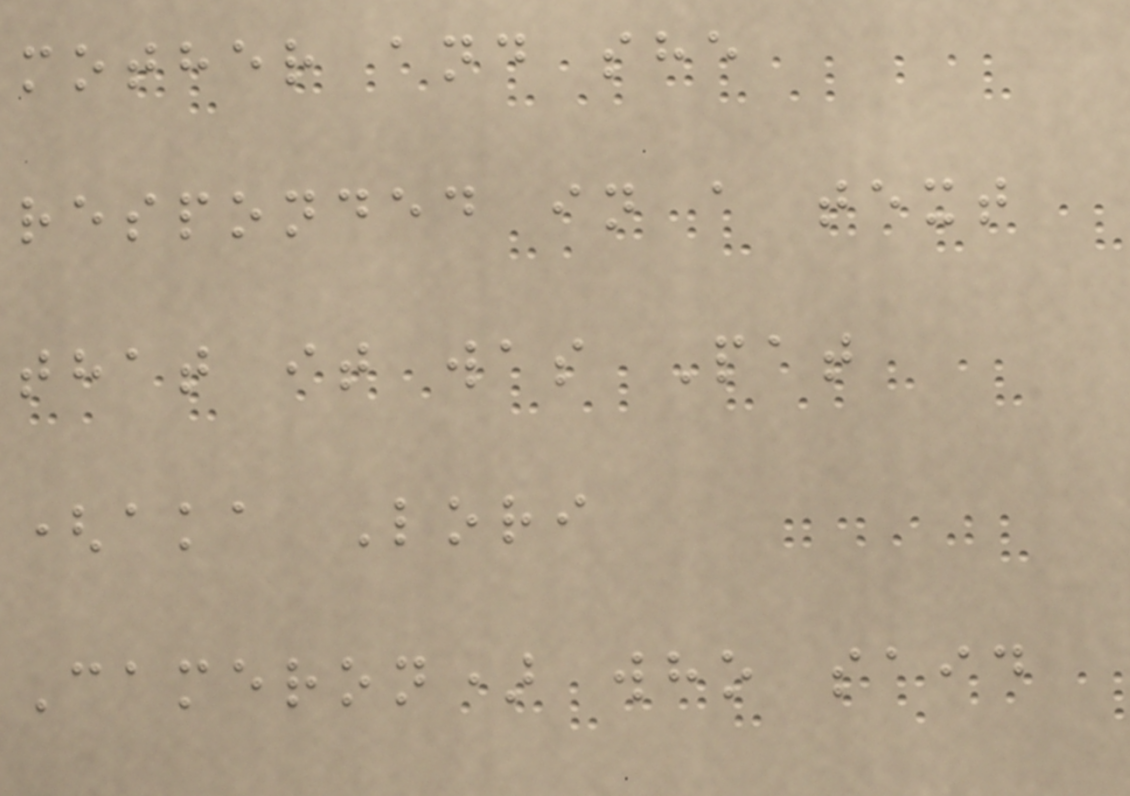mother and she
responded in a text
that it was Pat
(aka Lori
Cameron) who said
